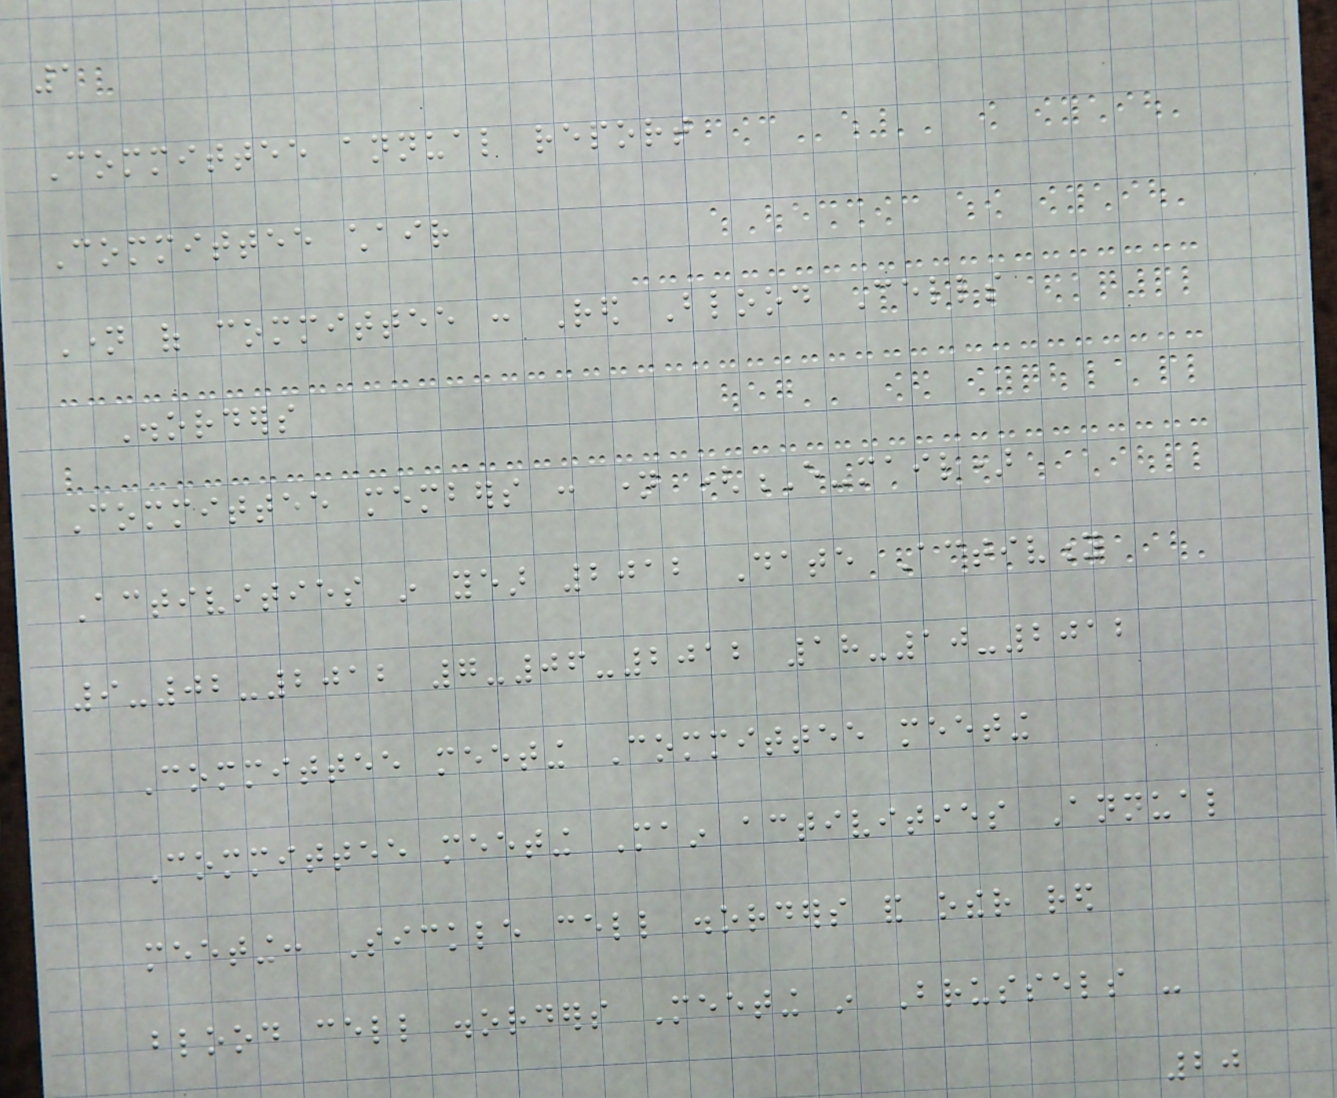1
Committee annual report
Committee chair
Name of committee : Red Blood Cells
Disorders
Committee members : name (E-mail)
Activities in year 2012 Date Activity
9-02-2012 7-06-2012 18-10-2012
Committee meeting Committee meeting
Committee meeting Main activities Annual
meeting: Sickle cell disorders and other red
blood cell disorders Meeting in Brussels -
20
